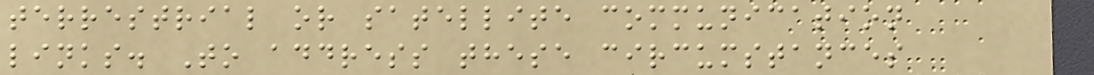terrestrial or satellite communication
links. To address these circumstances
